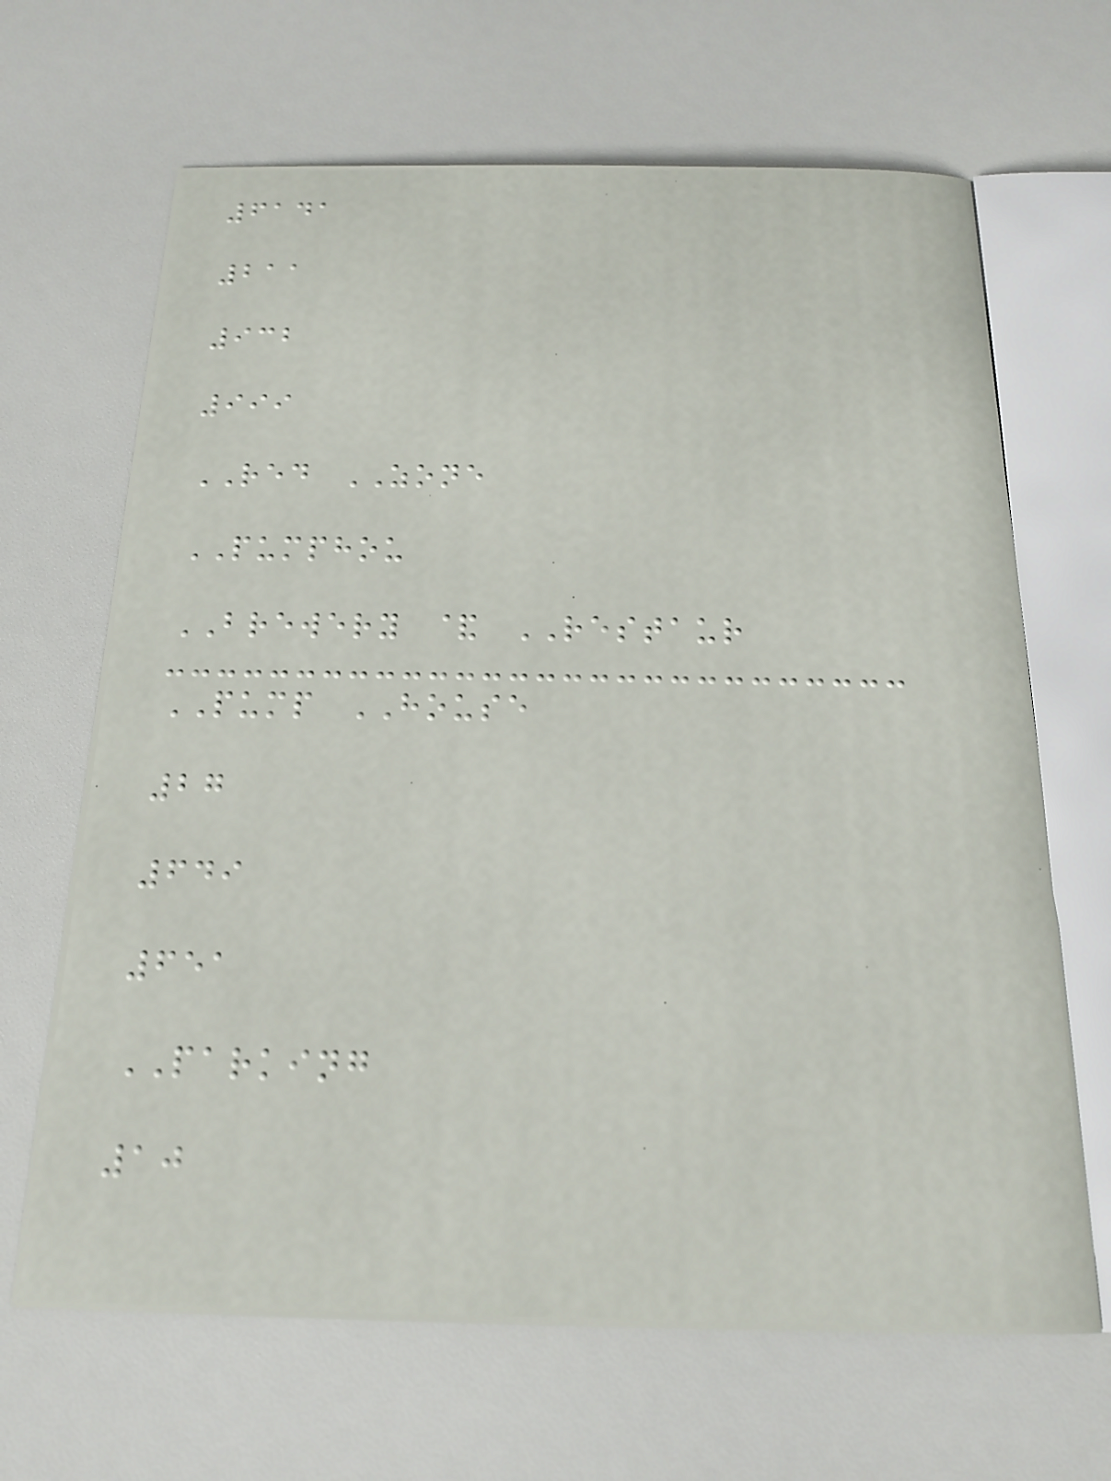6141
211
932
999
RED ZONE
PUMPHOU
BREWERY & RESTAUR
PUMP HOUSE
27
649
651
PARKING
10
